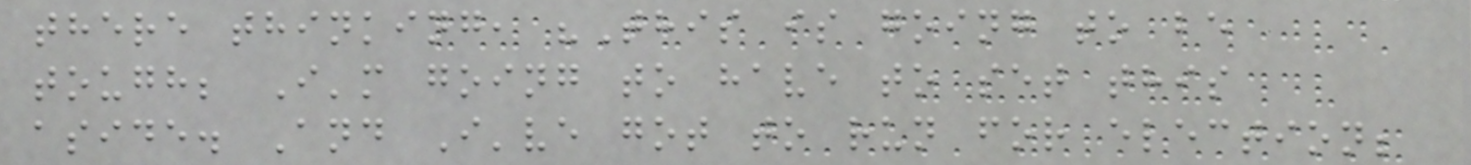there thinking, "This is going to be
tough; I'm going to have to set this
aside. And I've got to run for election;
